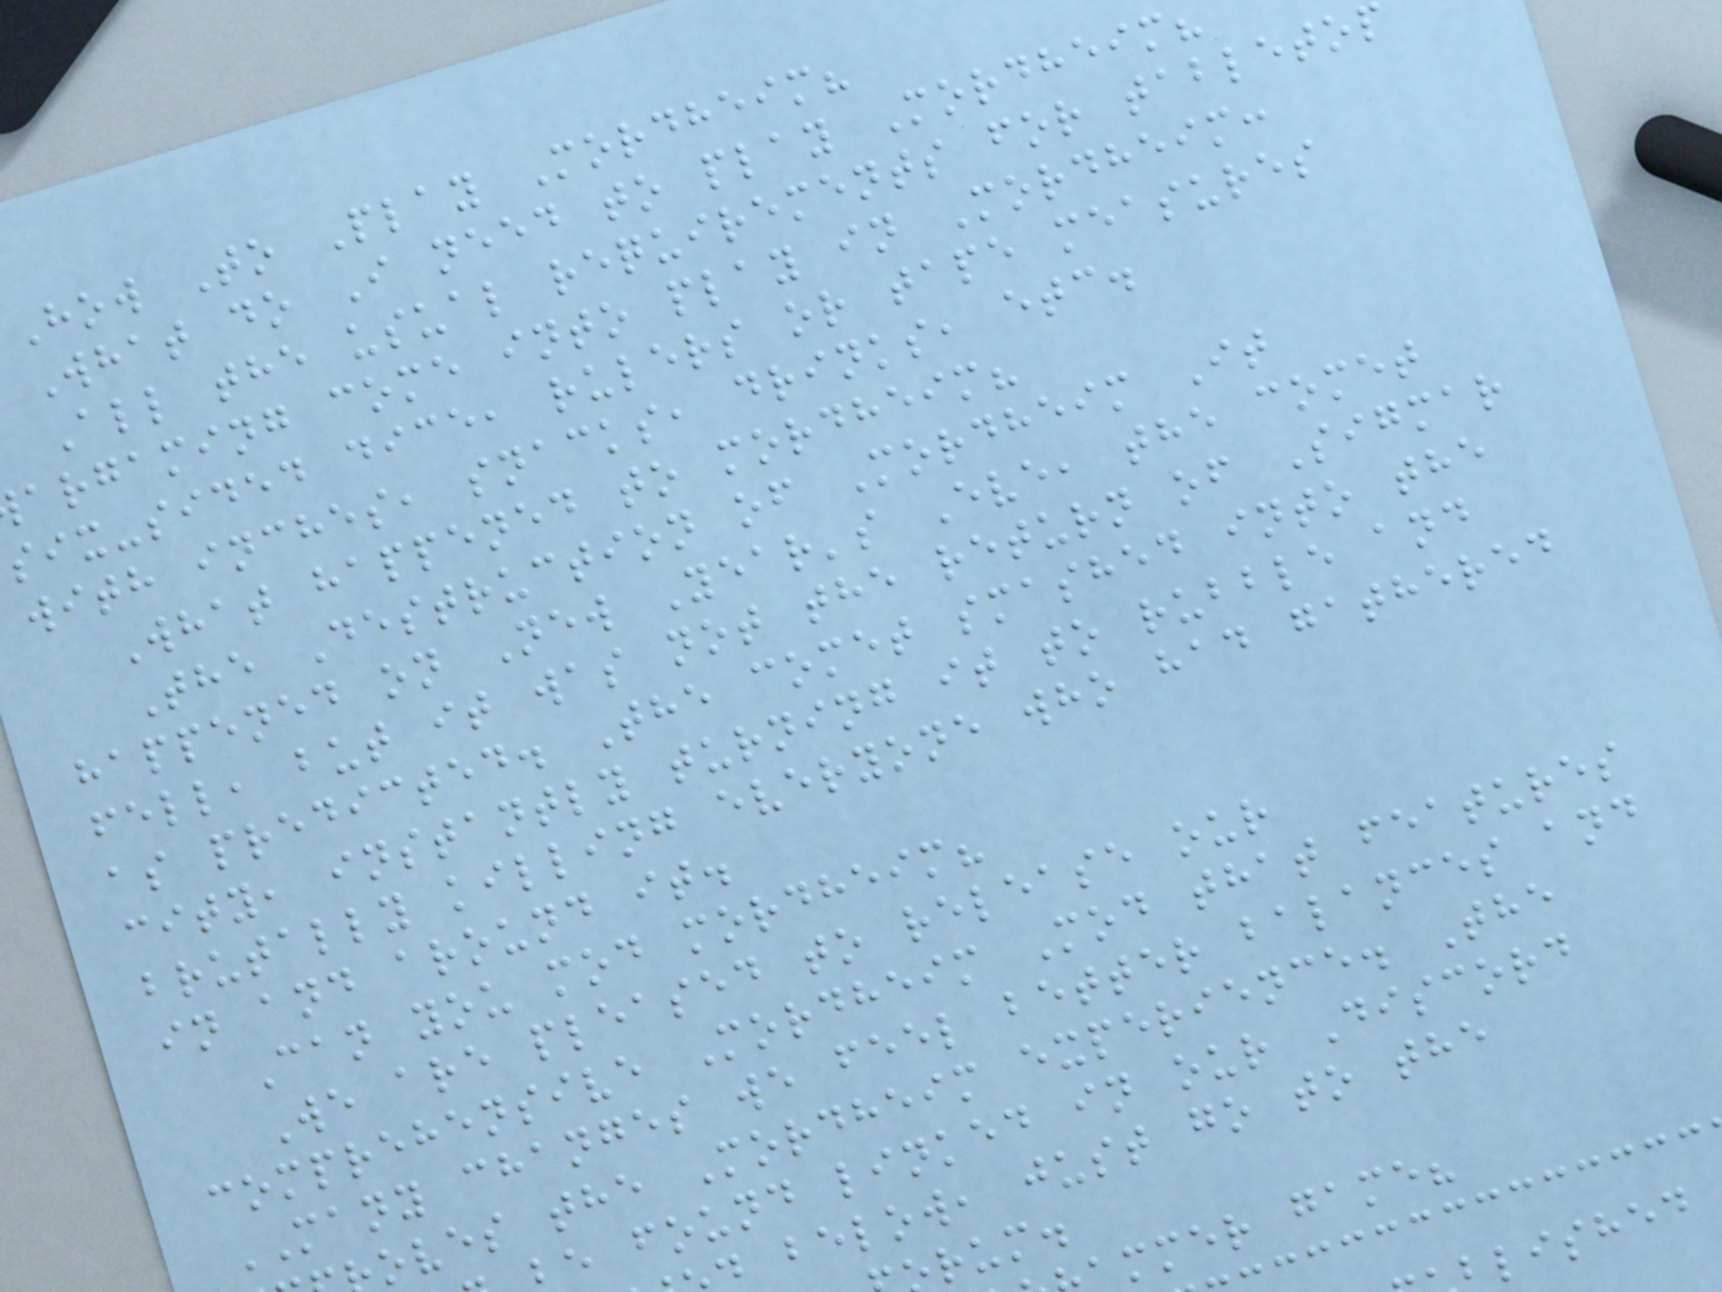How To Play Mordheim?
What do I need to play Mordheim?
All the usual requirements for tabletop
argaming come into play in Mordheim:
six-sided dice, rulers or tape measures
with inches, snacks, drinks, etc.
What happened to mordheim?
The Destruction of Mordheim It
happened on New Year's Eve, the comet
fell, but it was not the return of Sigmar
as predicted. The comet smashed into the
city, instantly turning it to rubble and
brutally killing everyone who had gathered
in and around it.
Can you mod mordheim?
We are pleased to release our
comprehensive Mordheim Mod that features
MANY changes we feel better balances and
oves the Mordheim experience. The
e found linked in our Discord
below, just go to the
mmer game?
